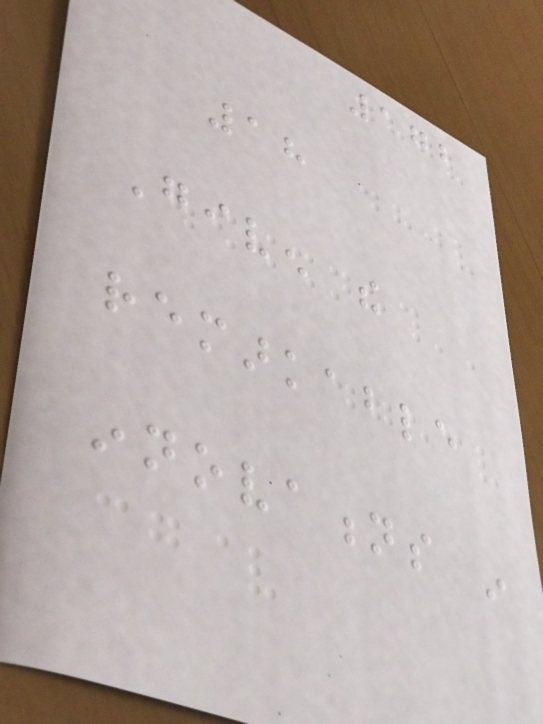172
18
Given the
remarkable
innovations in
